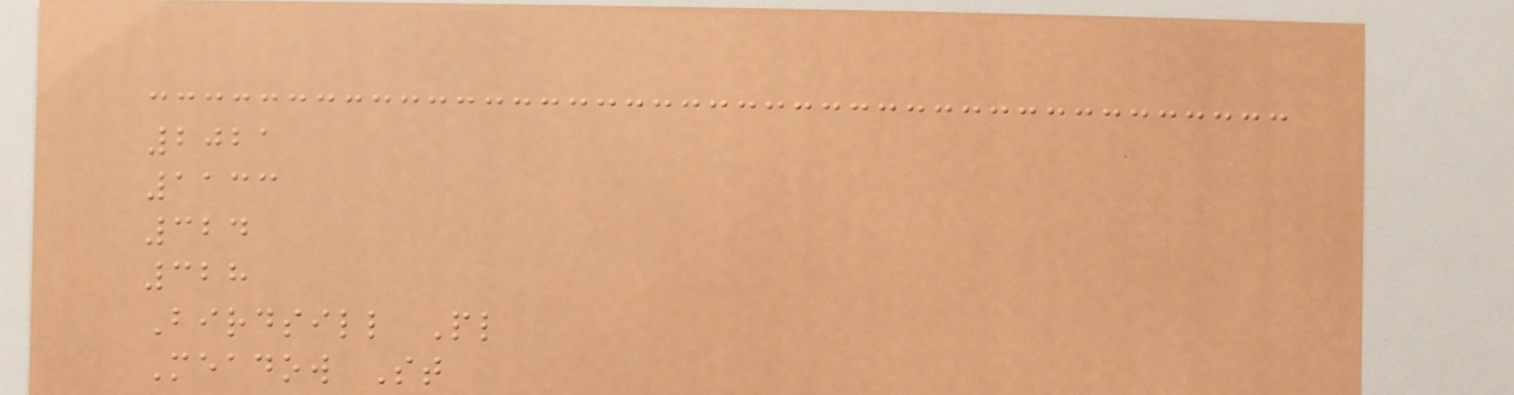2021
1133
324
328
Birdsill Pl
Meadow St
